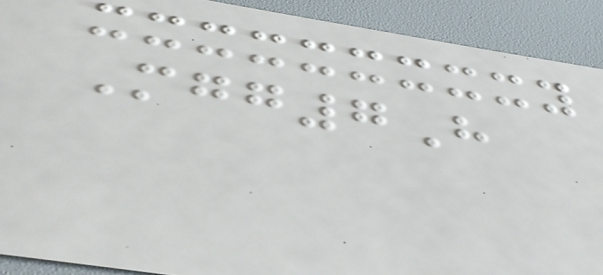Mgg7H
